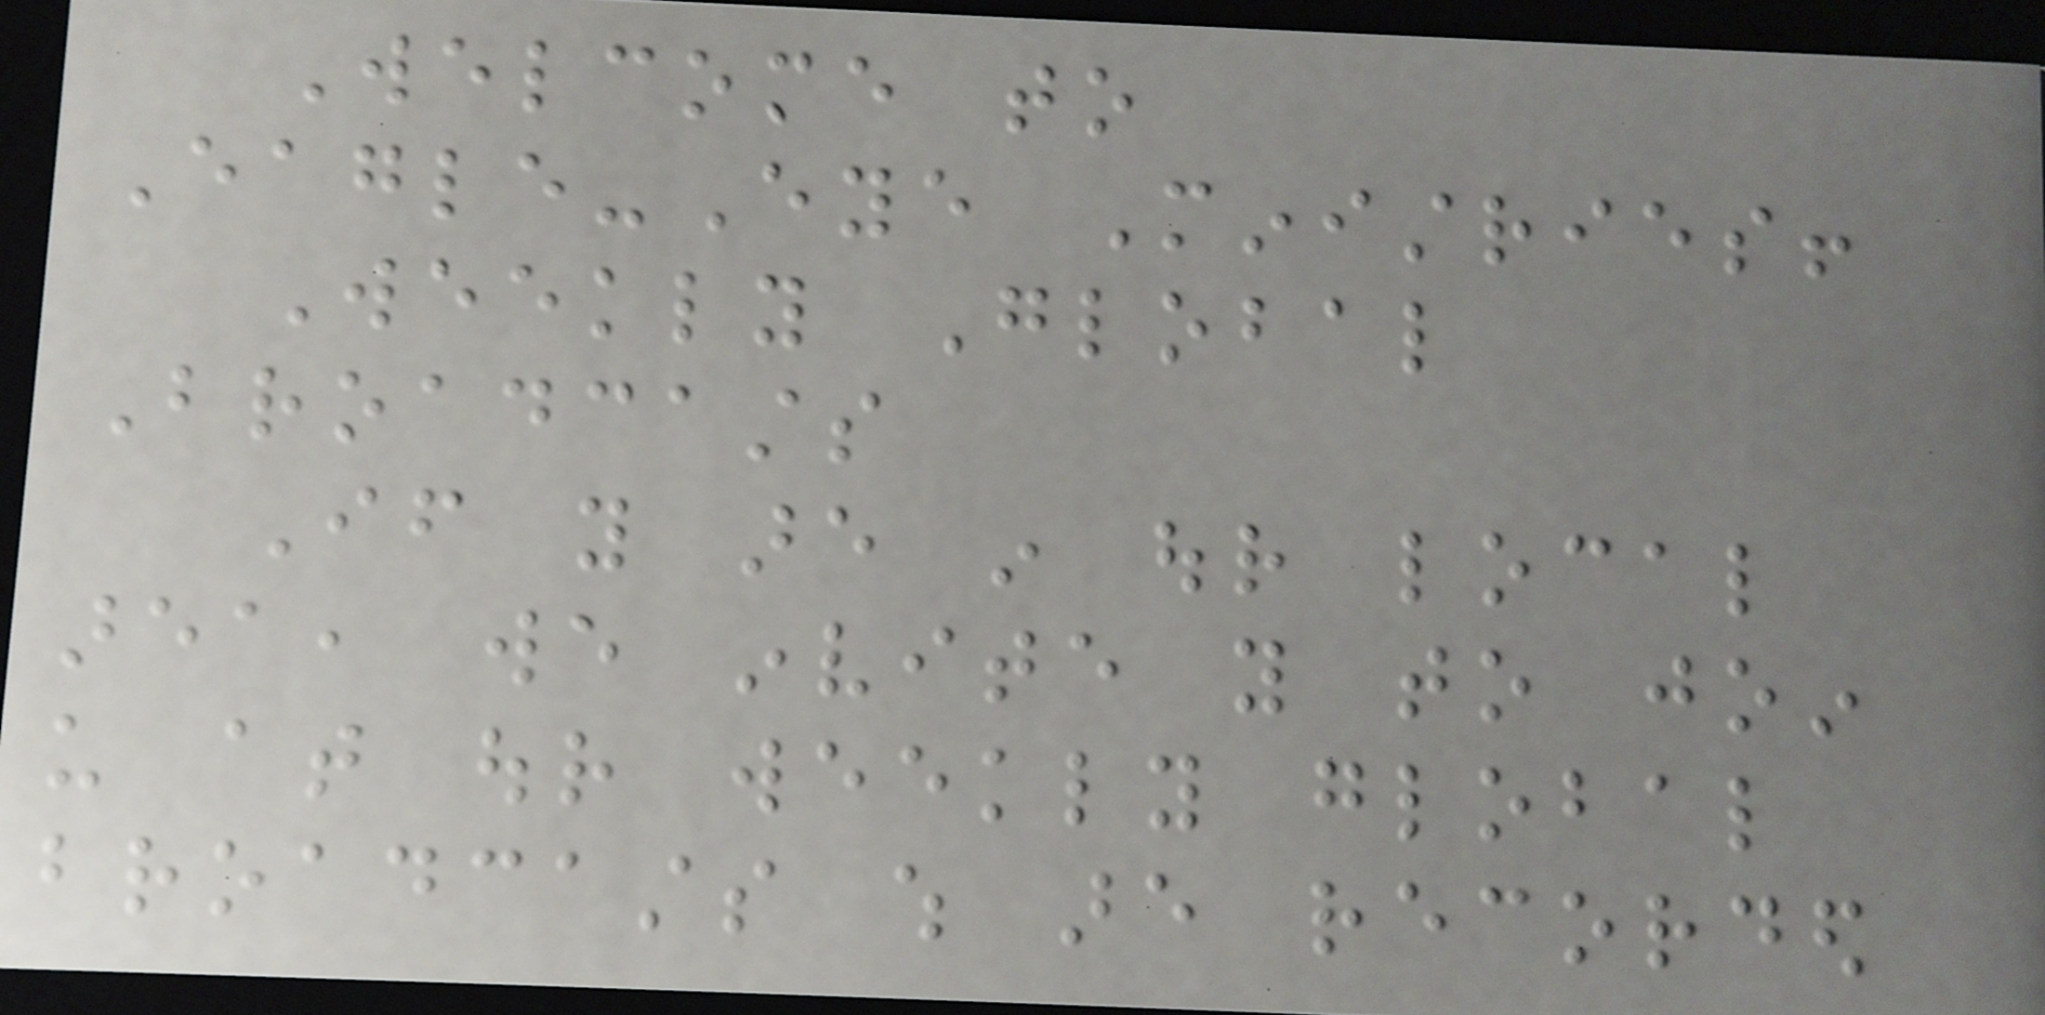Welcome to
Eagle-Eye Ministries!
Weekly Global
Broadcasts
If you are in our local
area, we invite you to join
us at our weekly global
broadcasts which are recorded
